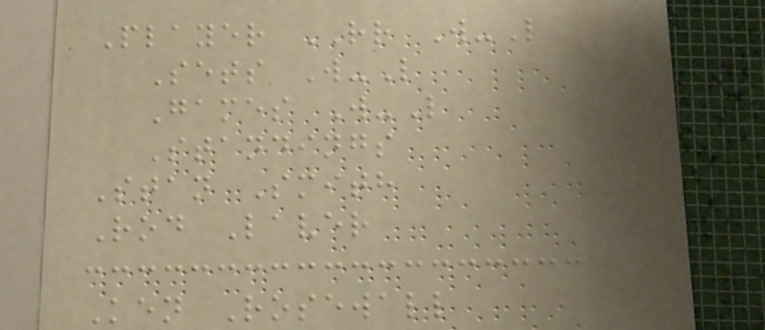Player RR W-L
Sets W-L
Games W-L
Standings
Stan Smith
Rod Laver
Ken Rosewall
